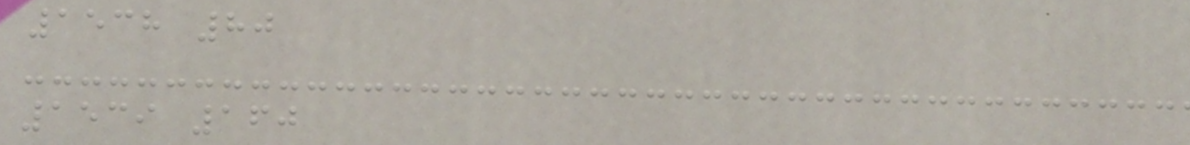1538 80
1539 160
